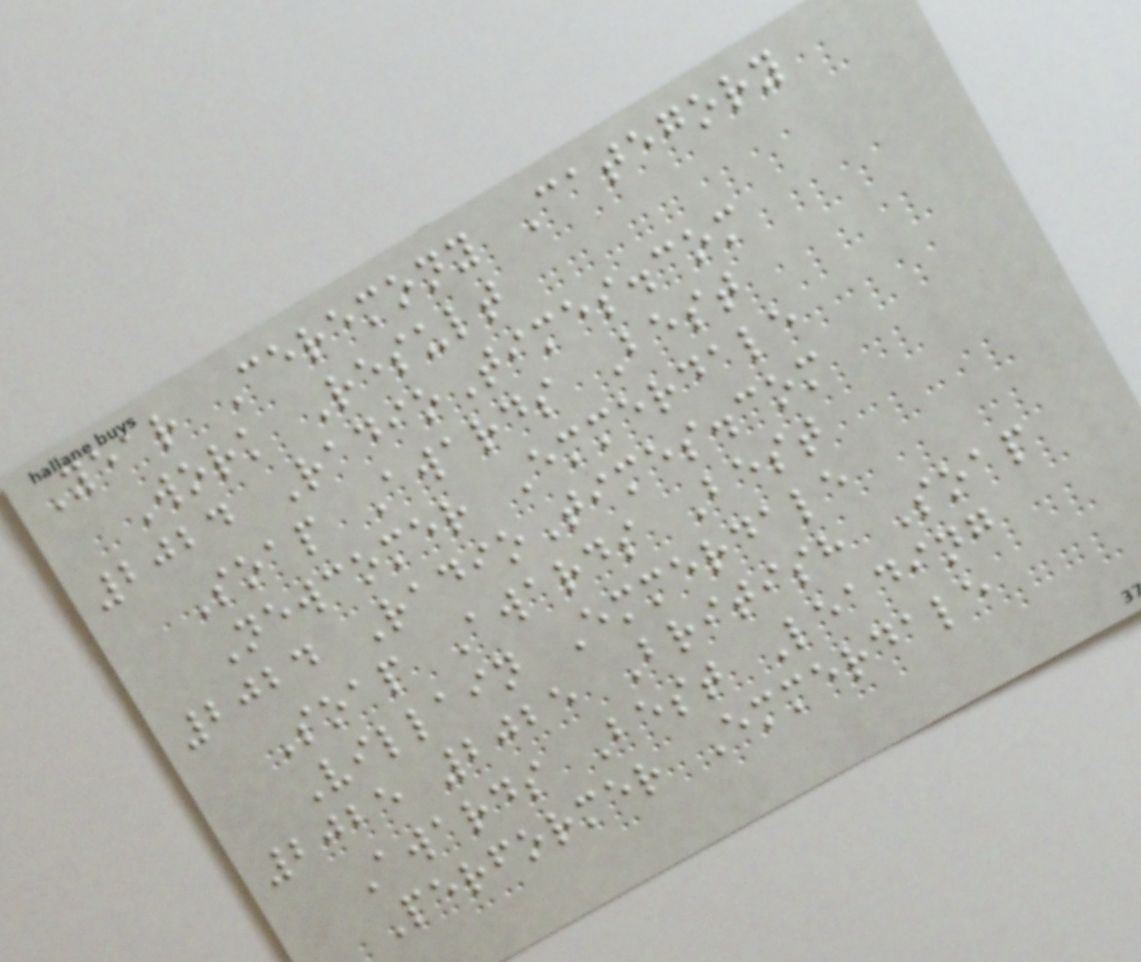Year Ceremony Category
Work Result
2024 RadioTimes.com
Soap Awards Best
Newcomer Emmerdale
2024 RadioTimes.com
Soap Awards Best
Villain Emmerdale
2025 2025 British Soap
Awards Best Leading
Performer Emmerdale
